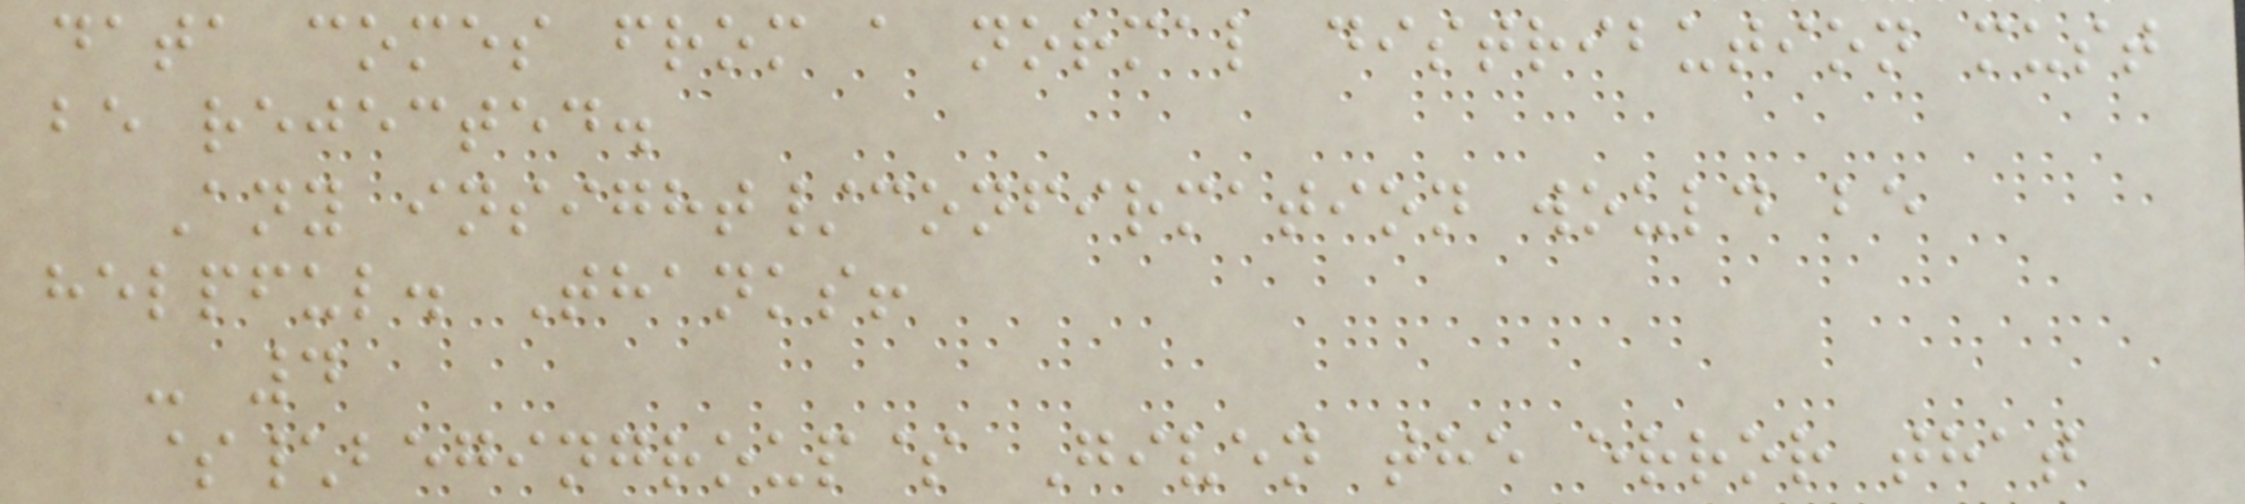data comes from a normal distribution must
be rejected.
Any insight/confirmation would be
helpful. Thanks!
- 4
$\begingroup$ Given the error that
